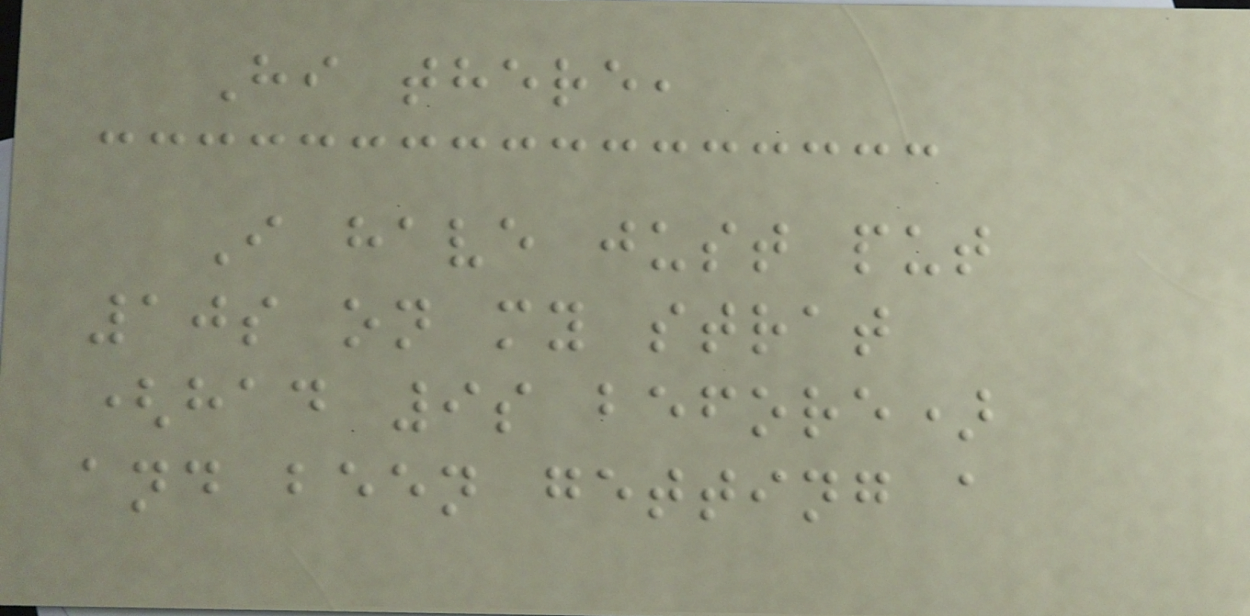Hi there,
I have just put
10s on my strat
(had 9s before)
and been getting a
